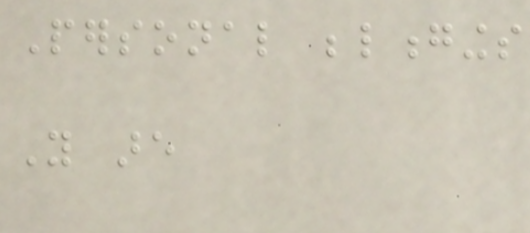Personal belongings
You are
